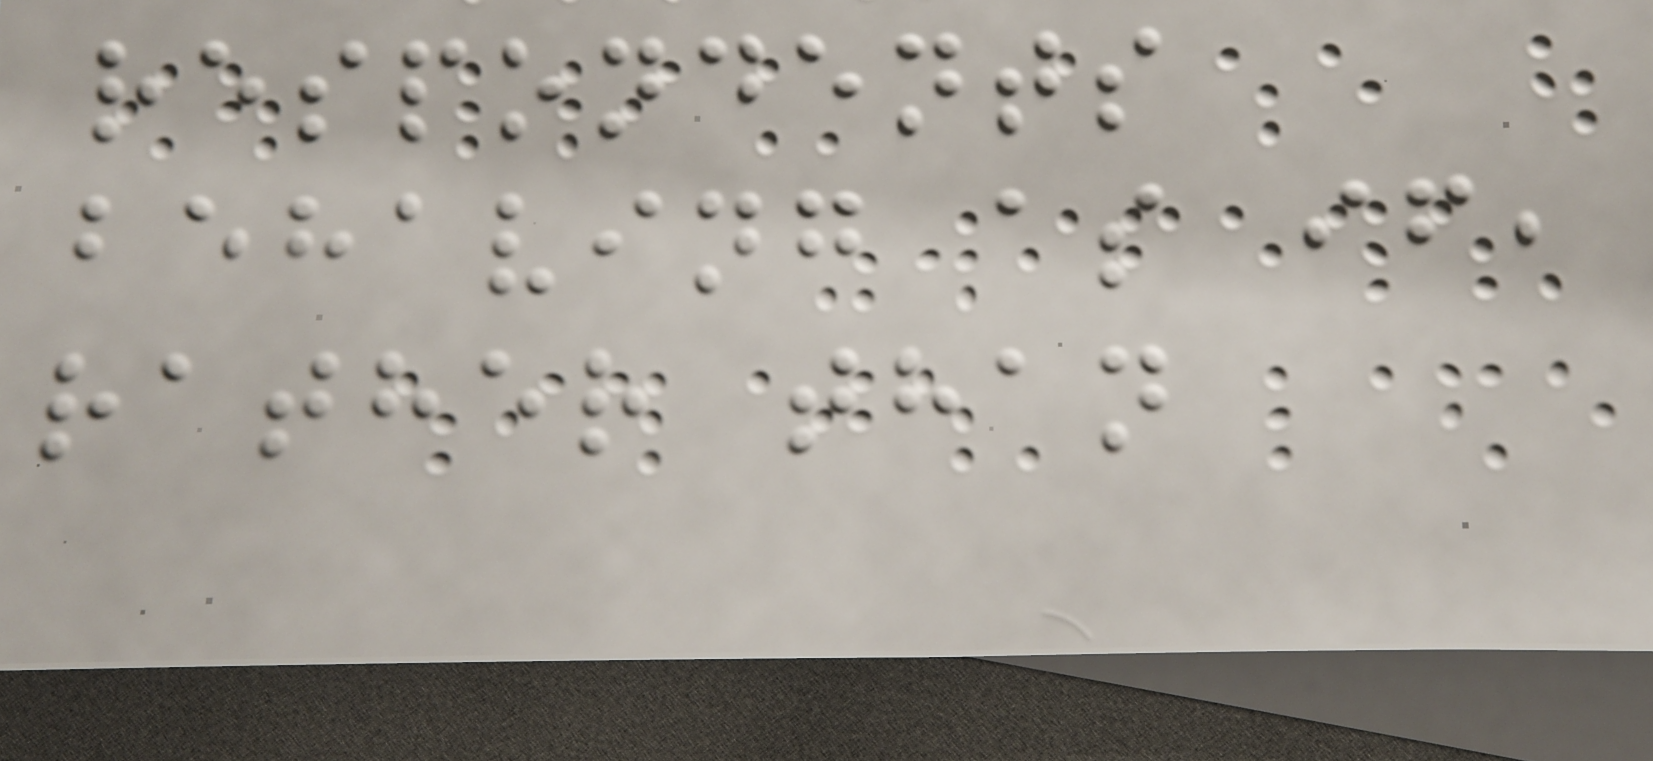respondents
behaving as if,
rather than
